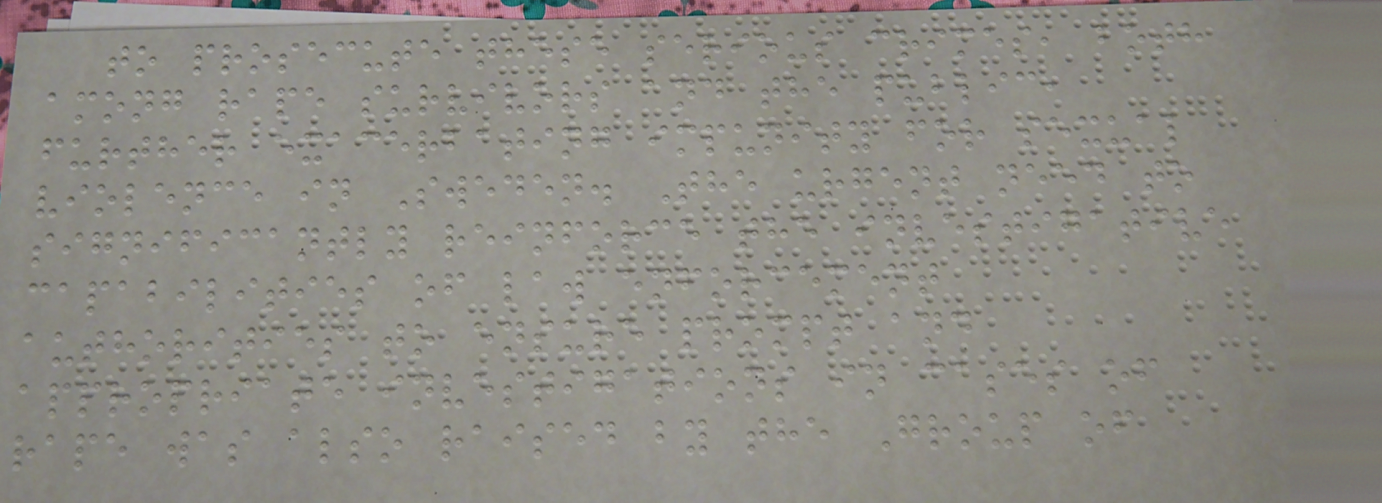to prosecute these serious crimes, both
among rape survivors and the public,
further exacerbating impunity for sexual
violence in Sweden. The urgent need to
significantly reinforce the investigative
capabilities of law enforcement
authorities to ensure prompt and
appropriate investigations in cases of
rape was also raised by the Group of
